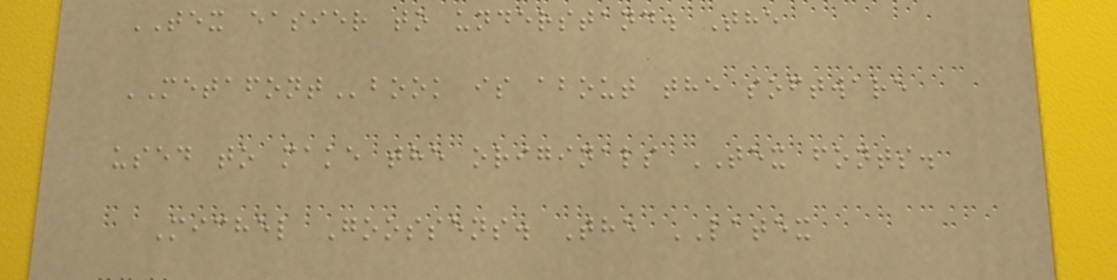TEX easier to understand. The
METAFONTbook is about the software
used to make the originals TEX fonts.
Michel Goossens. The LATEX
